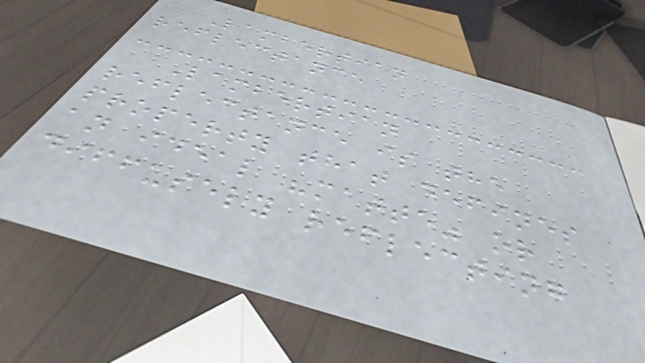Lambertian
reflectance
Lambertian
reflectance is the
property that defines
an ideal "matte" or
diffusely reflecting
